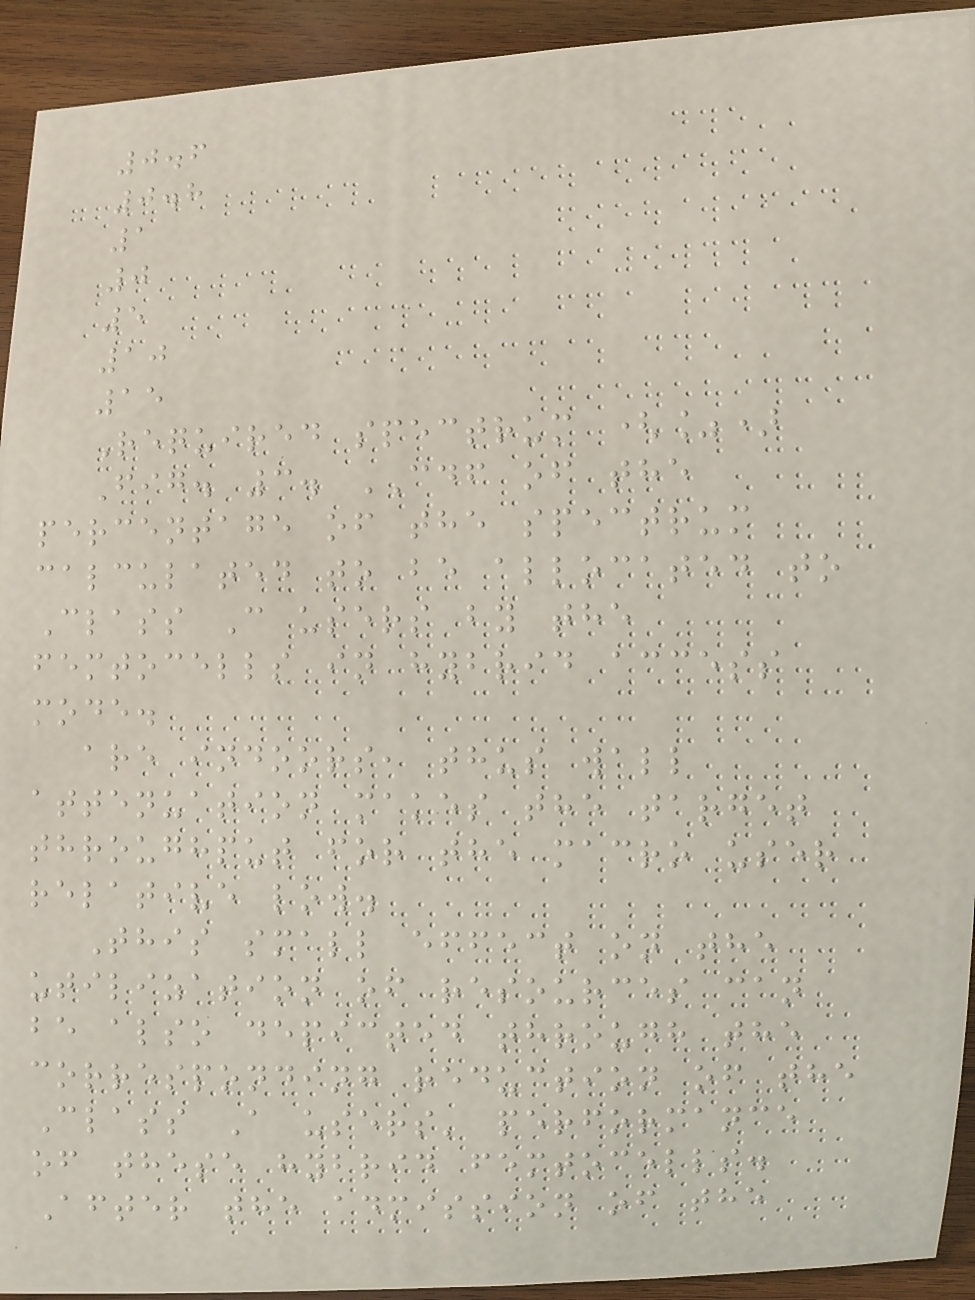0.6
0.8
1
0
5
10
15
Required spectrum (%)
Fig. 3. CDF of the
percentage of the spectrum
calculated to be allocated to
Class C users by the
femtocells in hybrid access
mode.
are indoors, thus wall
attenuation makes the target
throughput for the macro user
relative low.
This small effect on the
utilization of resources can
be also depicted through the
corresponding reduction of the
Class A users' performance
of these hybrid femtocells.
After the admission of the
